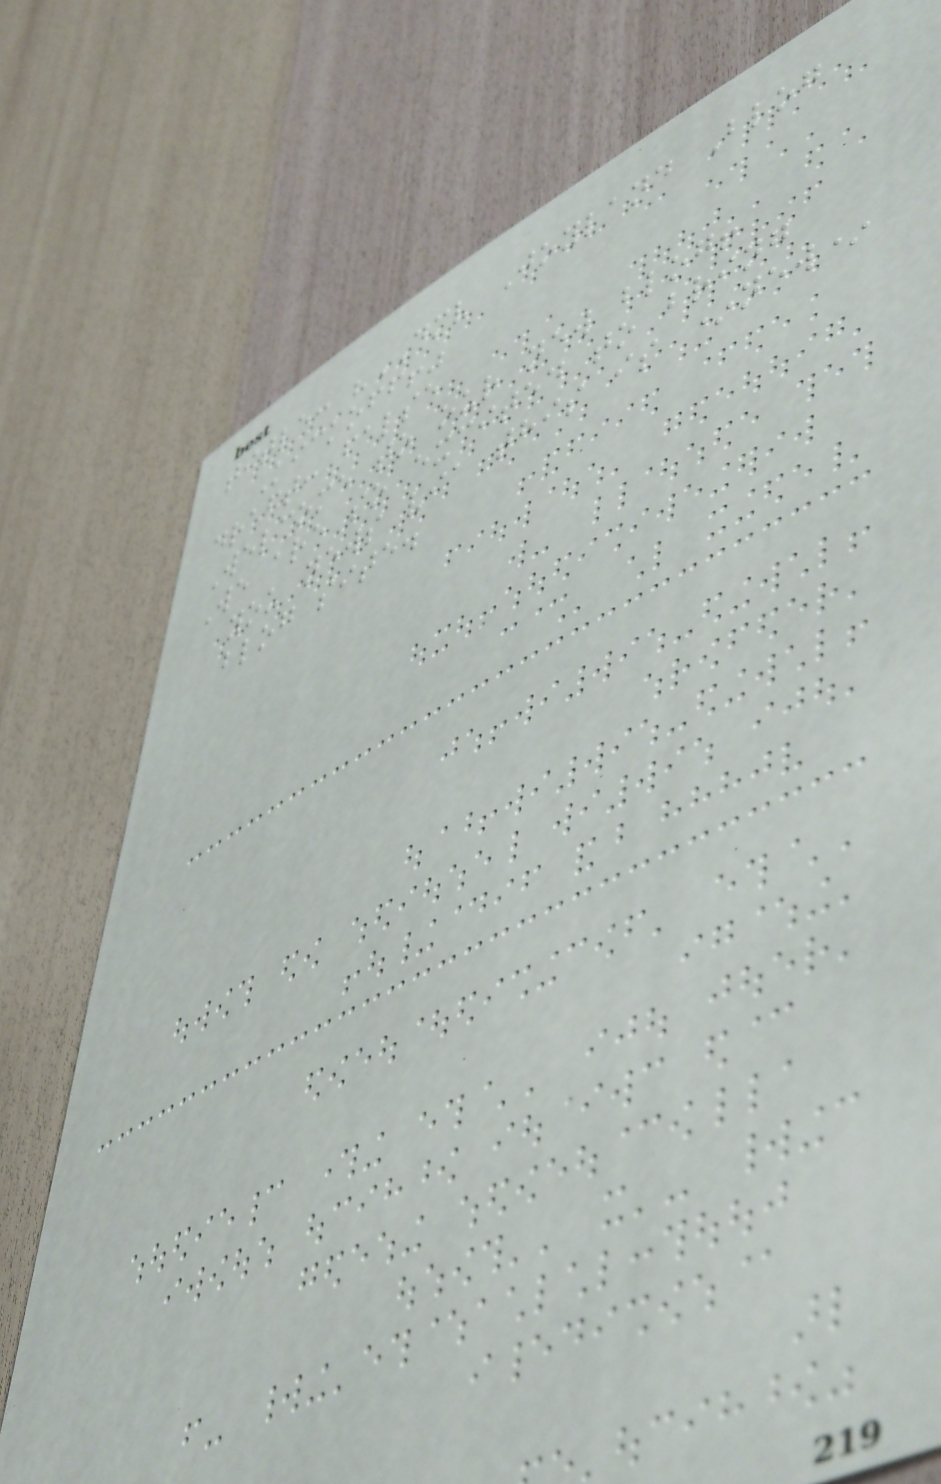title: "DMV Joyland Blog
Kickoff!"
draft: false
Welcome to our new blog!
We are so excited to bring
you news via this is *new*
blog site.
